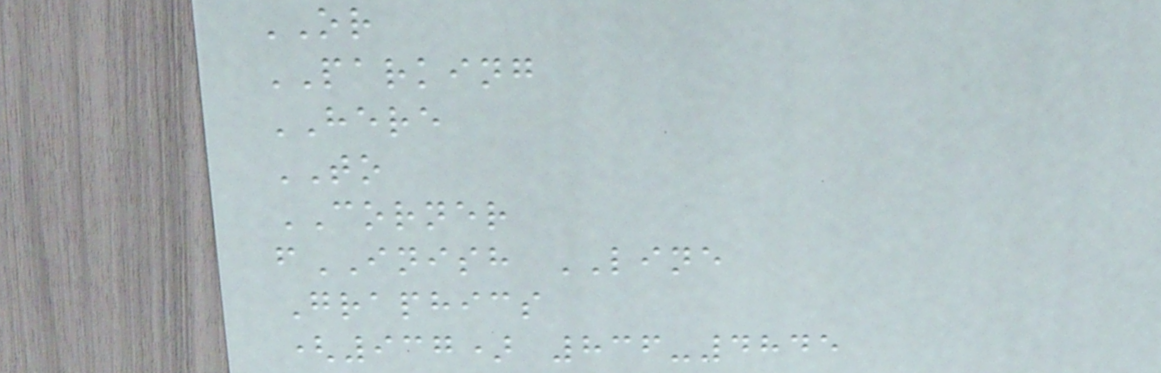OR
PARKING
HERE
TO
CORNER
fINISH LINE
Graphics
(937) 836-4845
